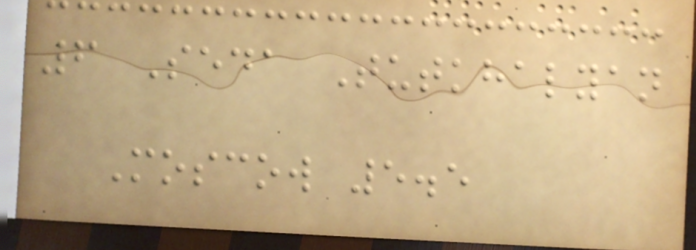6 Seda Tutkhalyan
Moscow 5.5
